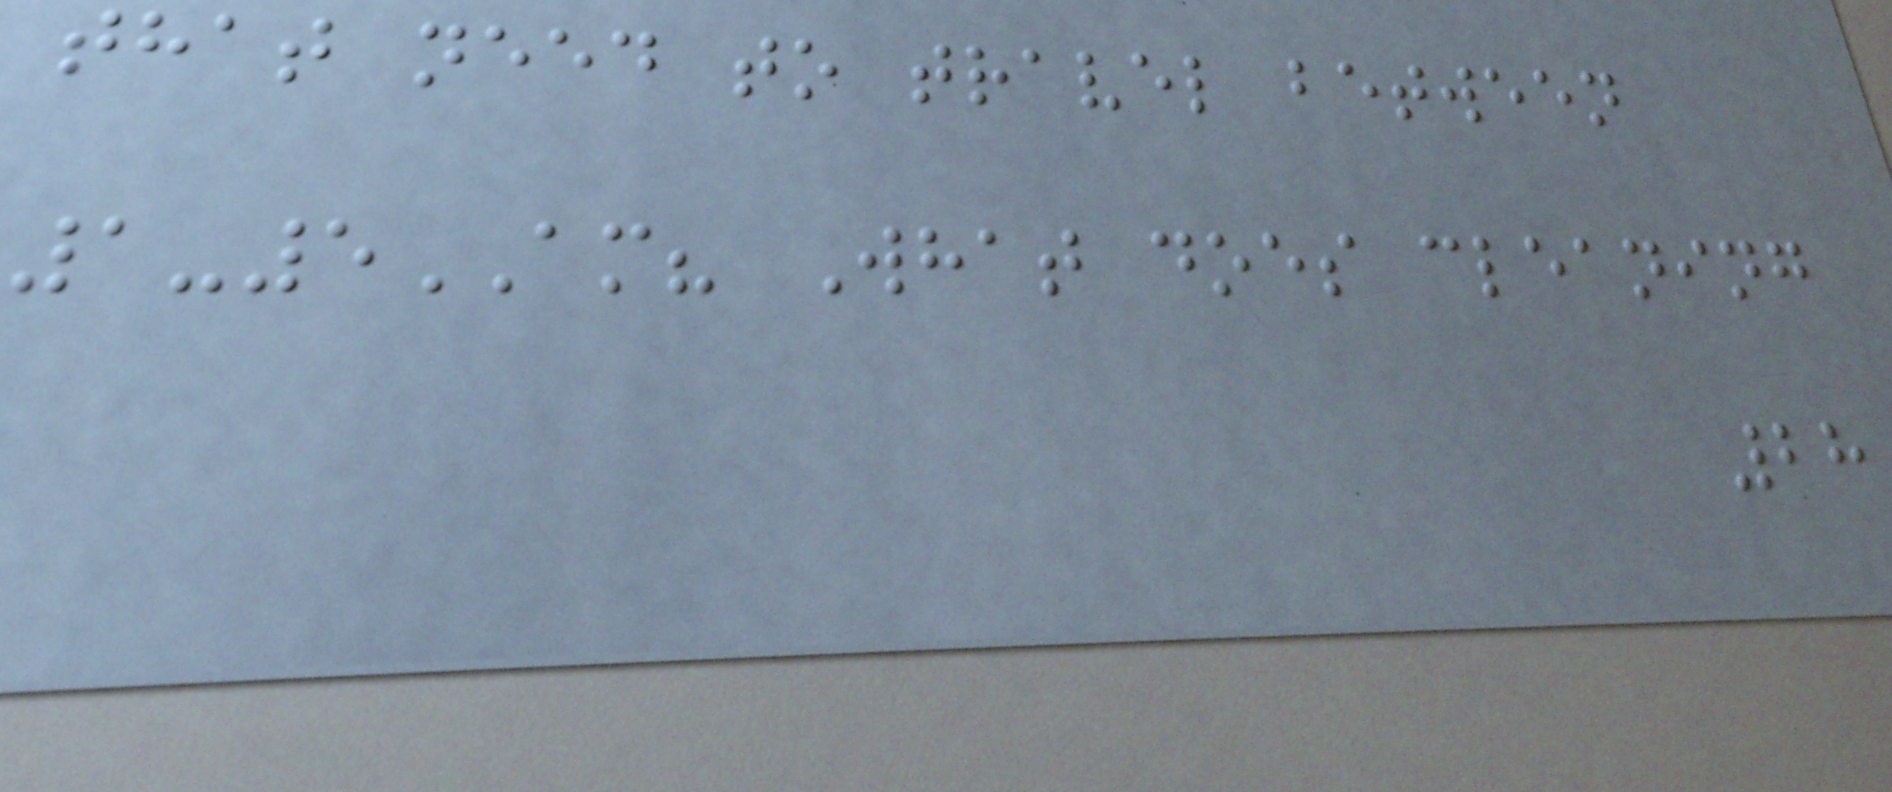that need to travel between
1-5AM? What does cleaning
28
